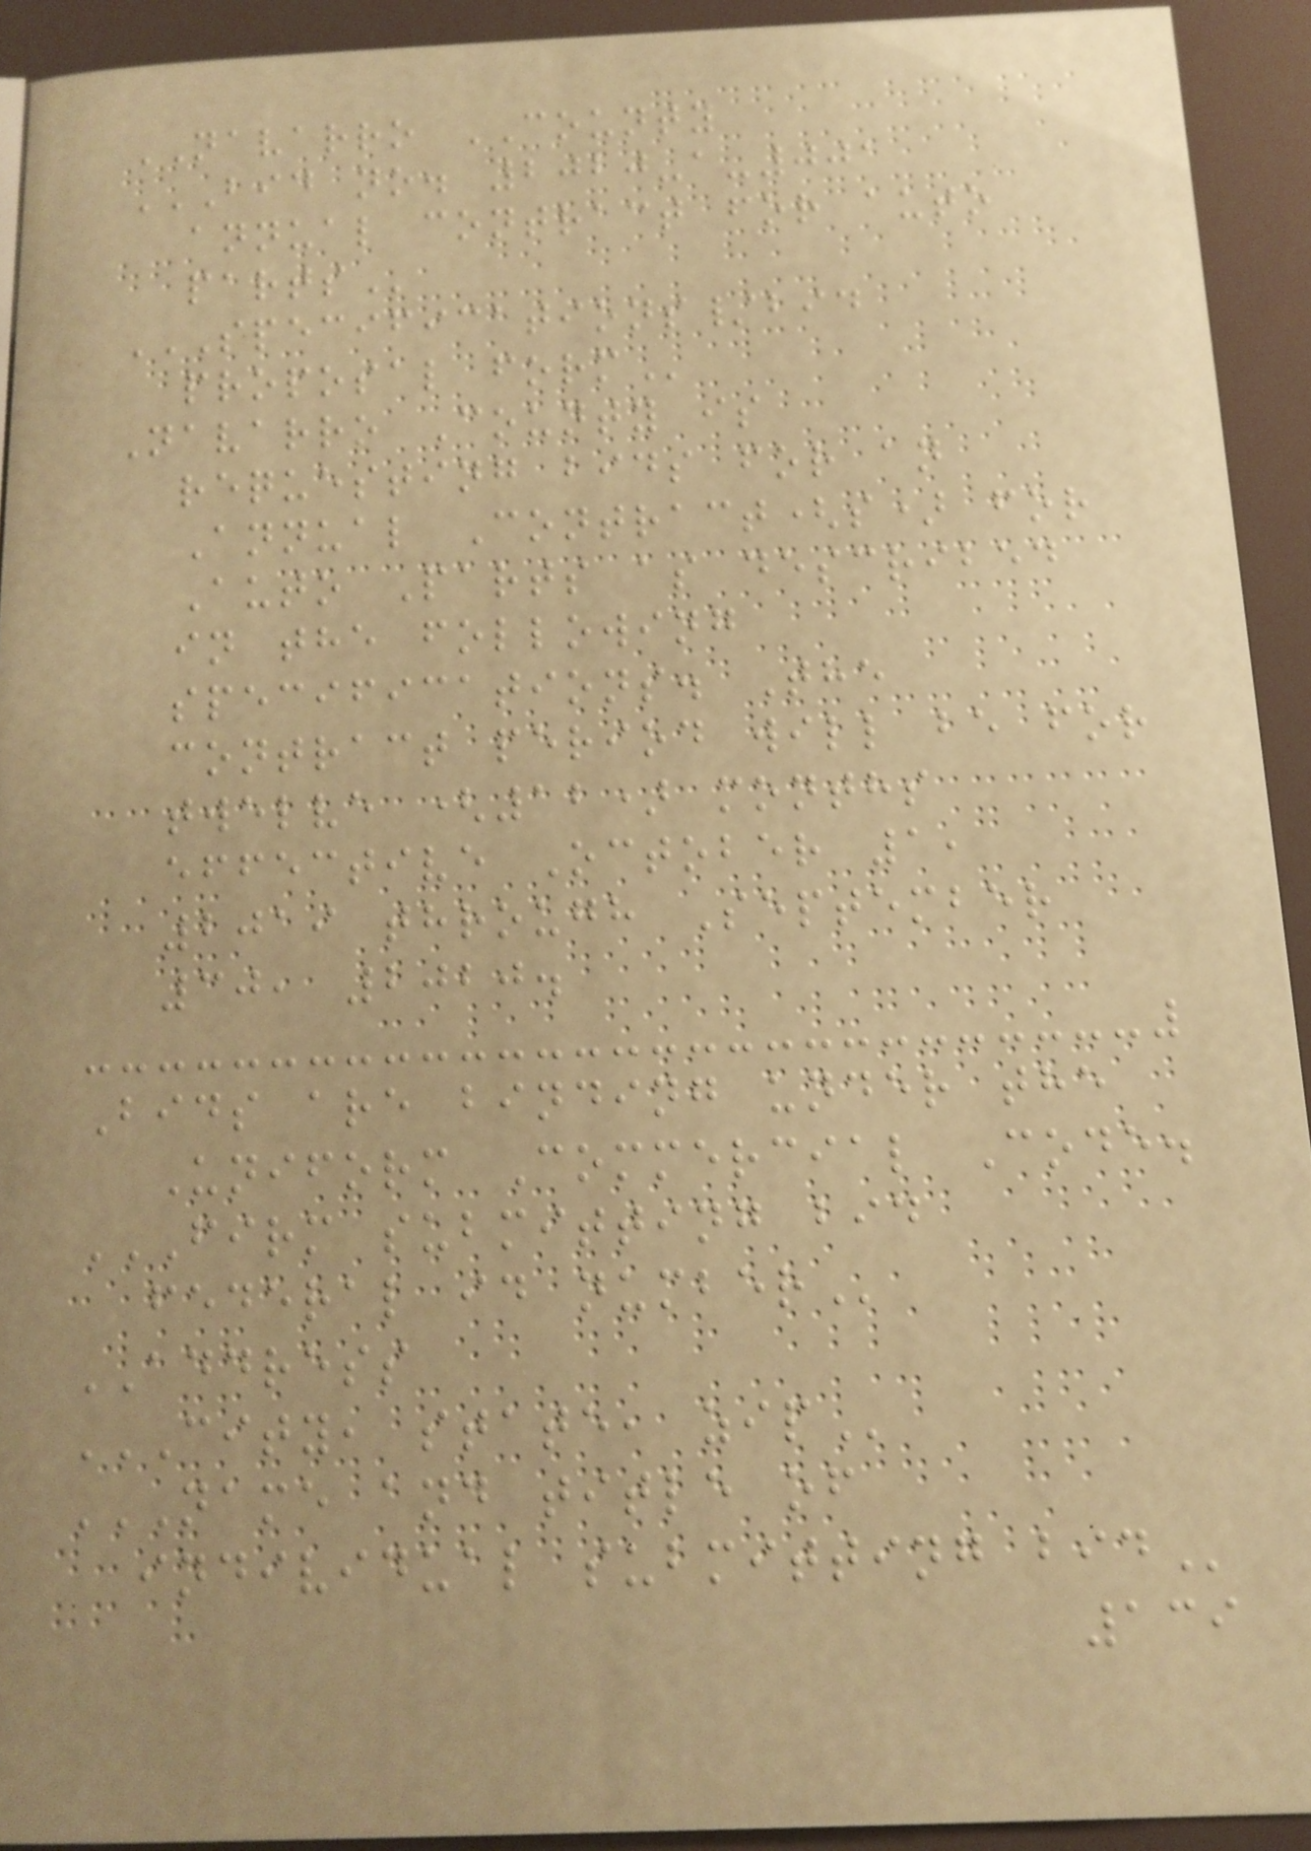NAVARRO COUNTY
BID NO. 2020-A-001
ANNUAL CONTRACT FOR AUTO
PARTS
SPECIFICATIONS/BID
PROPOSAL FORM
Navarro County is
requesting bids for an
Annual Contract(s) for
Auto Parts as described
in the following
specifications. The
contract period will be for
twelve (12) months
effective October 1,
2019 through September
30, 2020.
Bids are binding under the
Uniform Commercial Code.
FIRM SUBMITTING BID
FEDERAL ID NUMBER
ADDRESS
CITY, STATE, ZIP
NAME AND TITLE OF
INDIVIDUAL SUBMITTING BID
139
